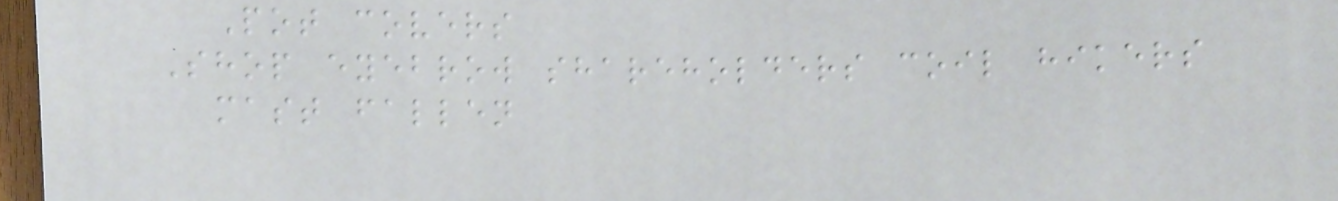Pot covers
Shop eyebrow shareholders coil hikers
mast fallen
